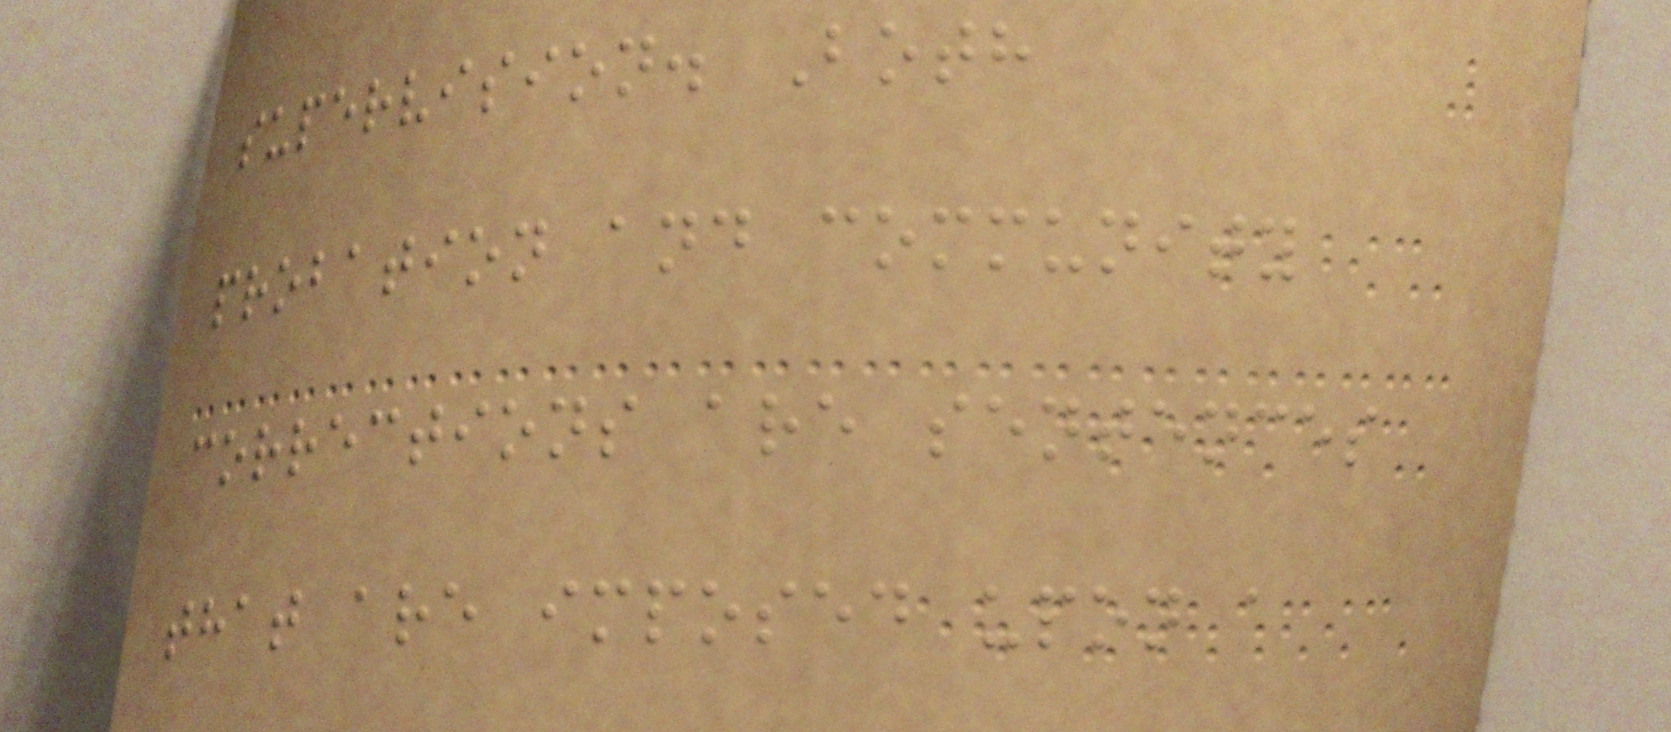supervision. Both
probation and community
corrections are sentences
that are imposed upon a
